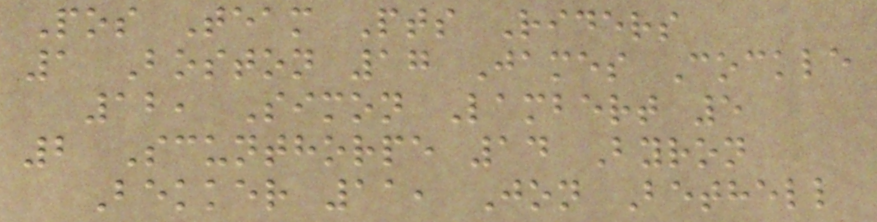Pos Team Pts Riders
1 Boston 17 James Cockle
12, Simon Lambert 5
2 Scunthorpe 14 Byron
Bekker 11, Jon Bethell
